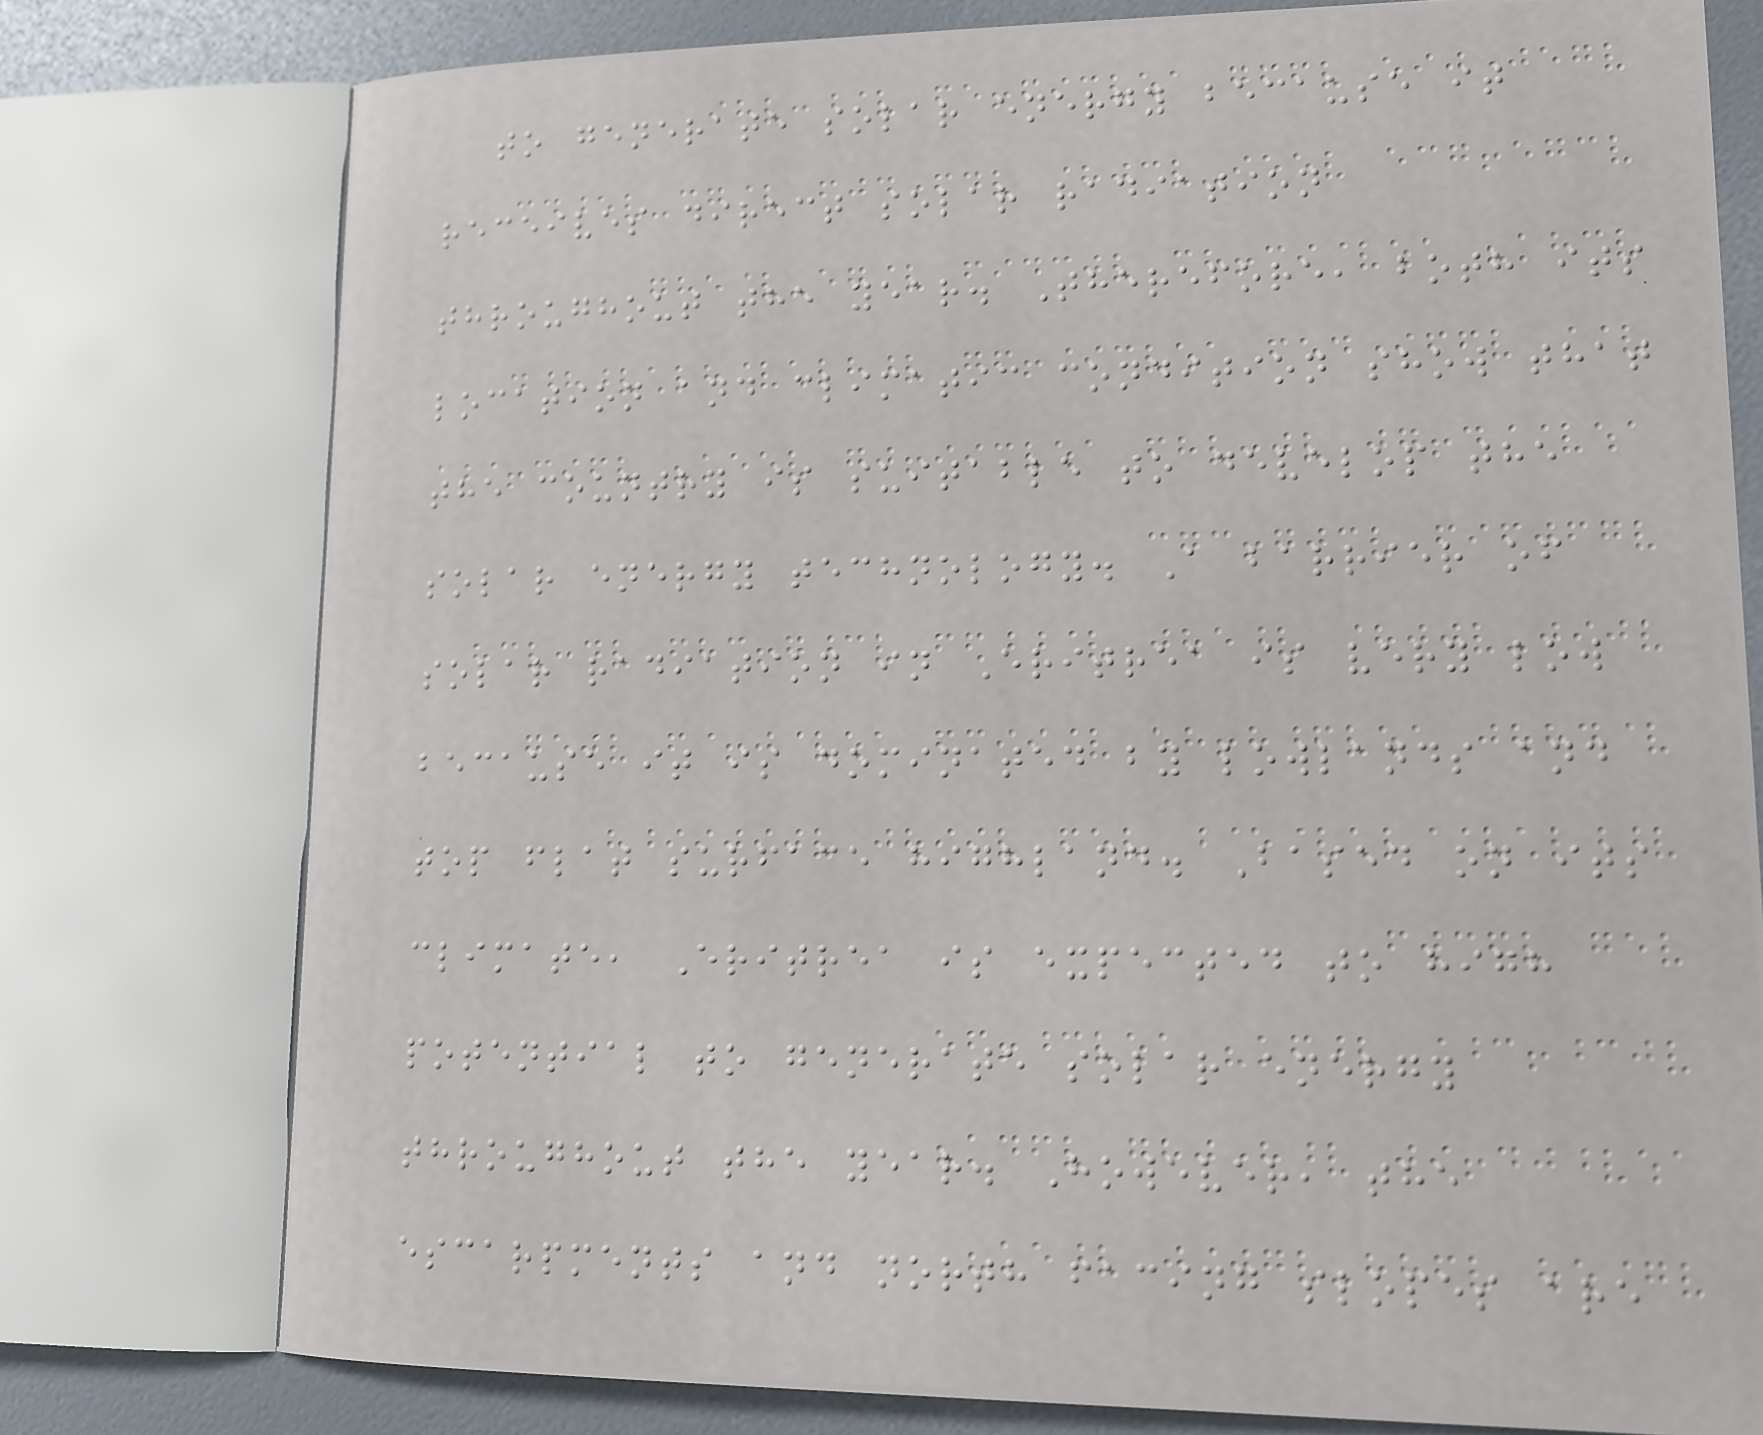to generate solar energy because it
receives direct solar radiation
throughout the year. Therefore, both its
location and climatic condition show that
the country is suitable to develop the
solar energy technology. A barrier of
solar radiation in Eritrea is very low
because it is dominated by lowlands and
top flat surface highland. Based on its
climate, Eritrea is expected to high
potential to generate solar energy
throughout the year. However, the
escarpments and north facing slopes are
